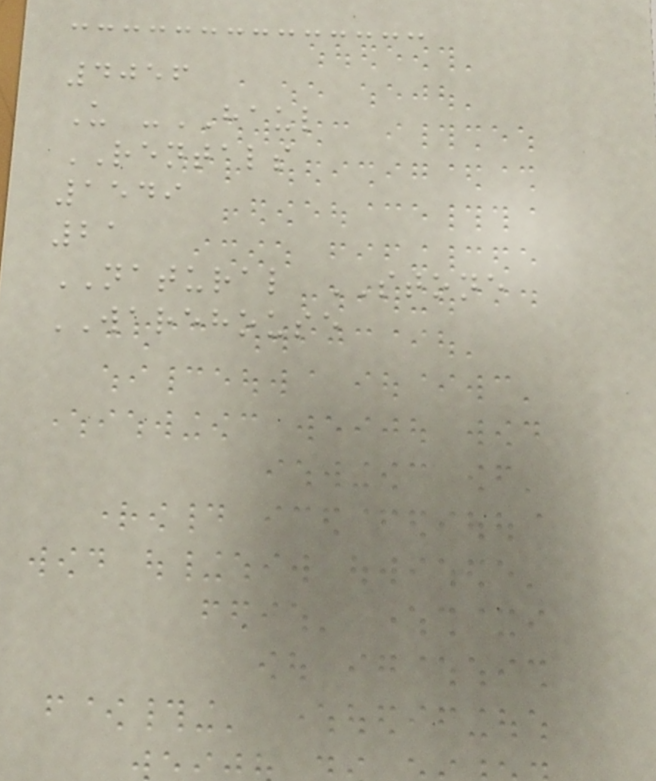4056
U -HAUL
RENTALS
1549
21
NATURAL STONE
WAREHOUSE
